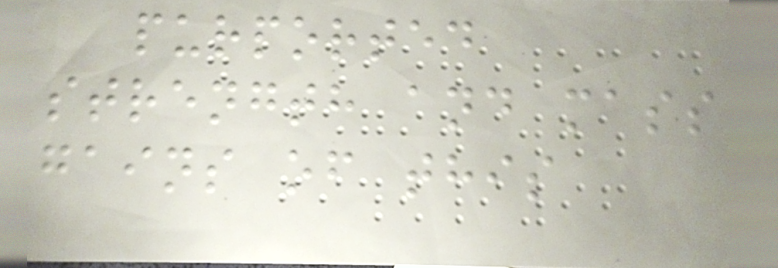purported
strength and mass
gains of this
